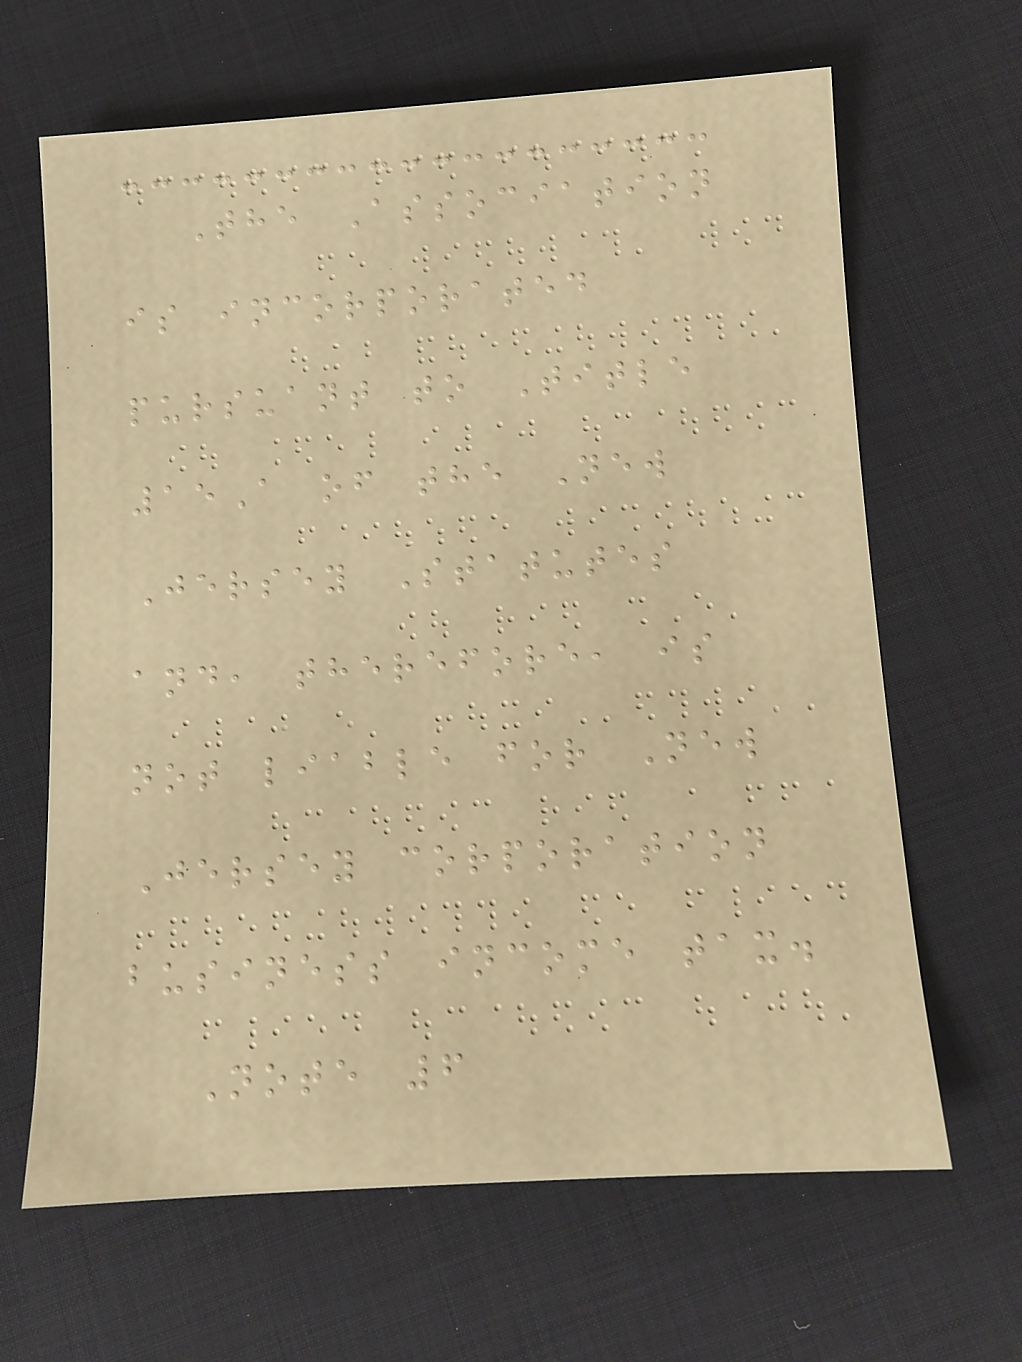The Association
is incorporated
pursuant to Title
15A of the New
Jersey Statutes
and, therefore, is
not liable for New
Jersey corporation
business income tax.
Note 6
